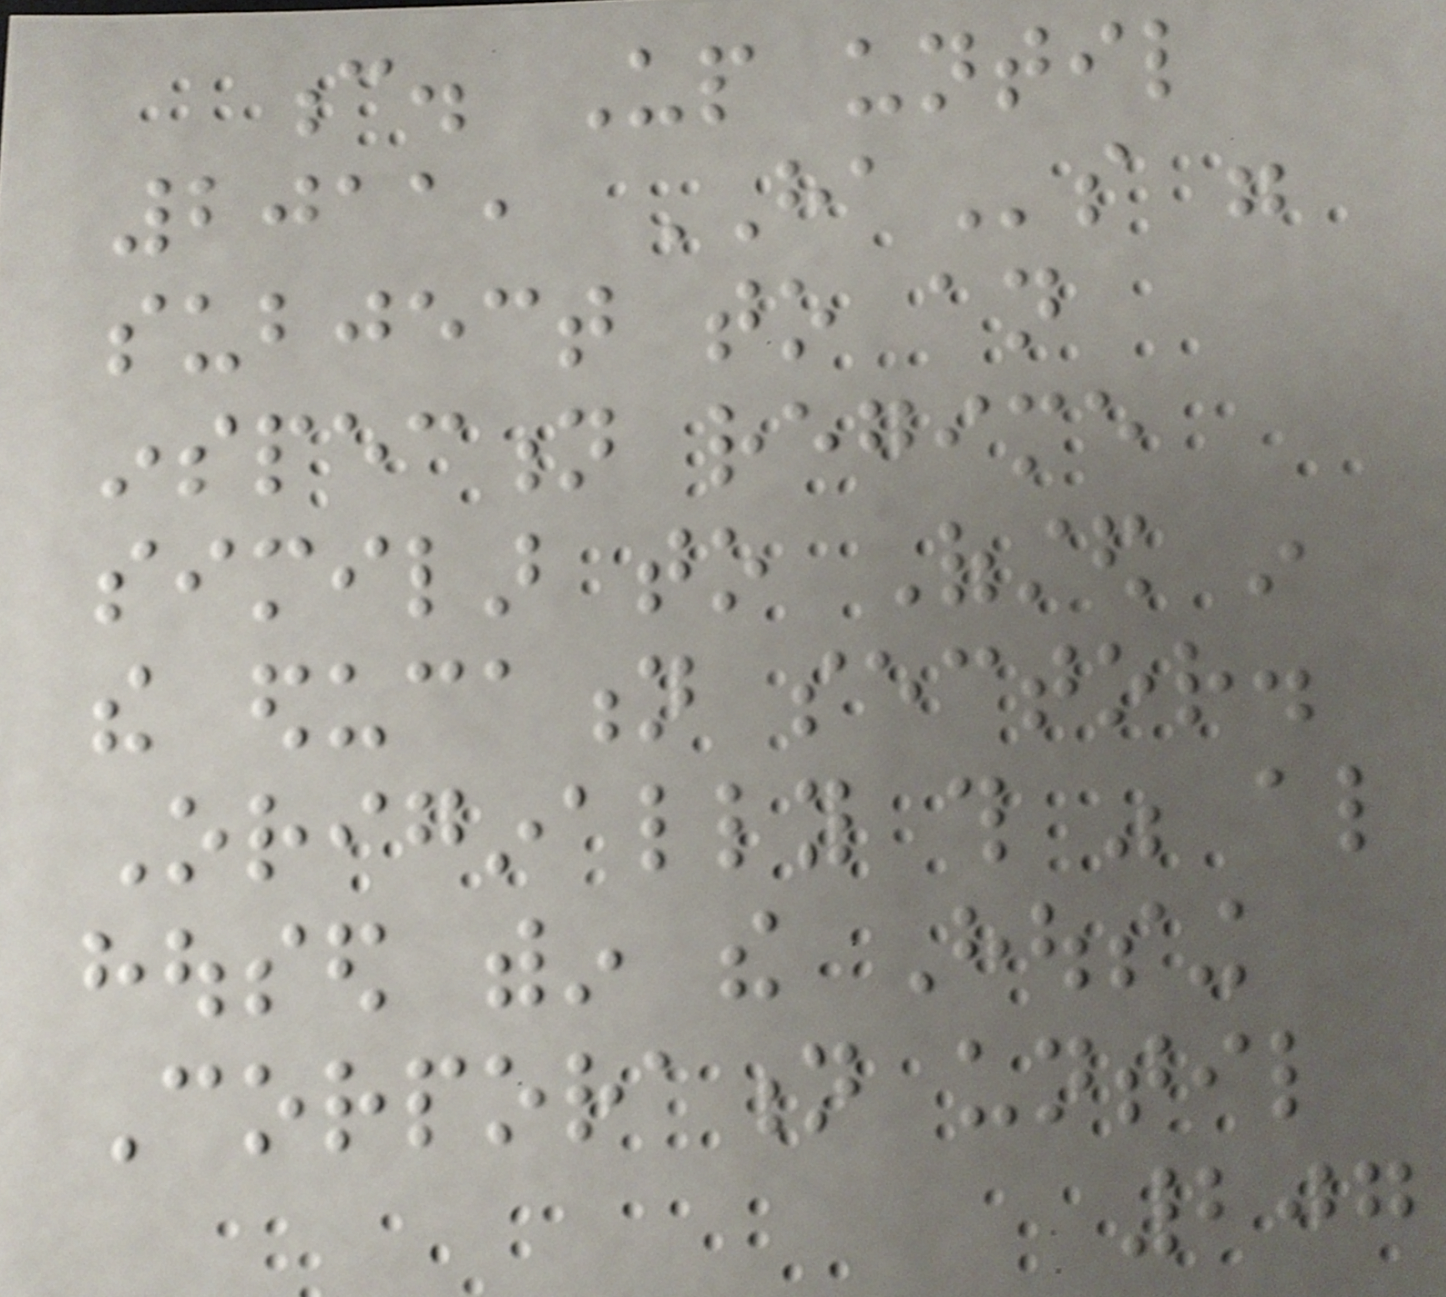c. Up until
2011, HAs were
subject to an
inspection regime
similar to Ofsted in
the education sector.
Originally this was also
housed within the Housing
Corporation until
207
